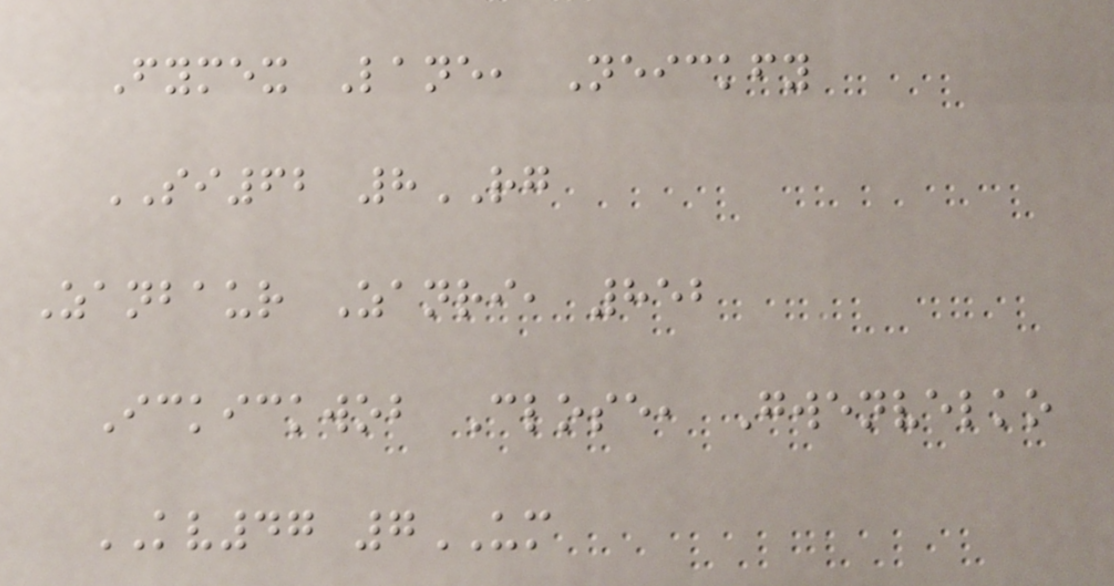Fymex Lane, Neickfy
SI62 8RG
Zanbaur Zanri, 852
Ickickwob Close, Gwenvelko
KV47 7UM
